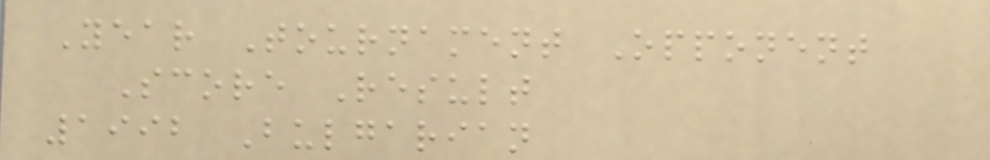Year Tournament Opponent
Score Result
1992 Bulgarian
